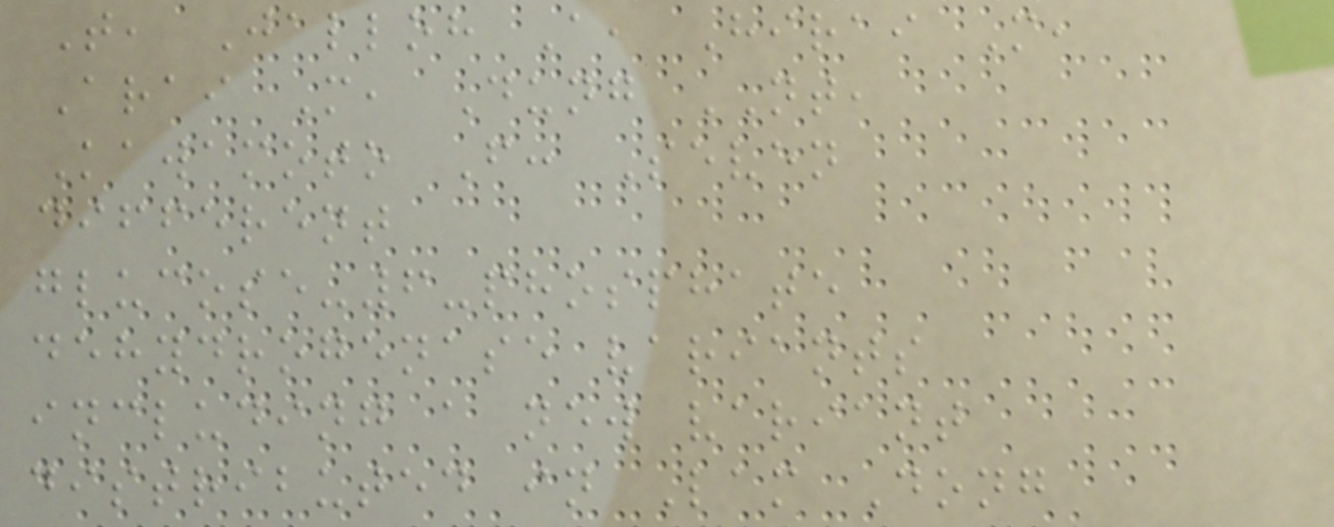T, Jalloh A, Hirai M,
Arai M, Dung NT,
Kawamoto F: Seven
different
glucose-6-phosphate
dehydrogenase variants
including a new variant
distributed in Lam Dong
